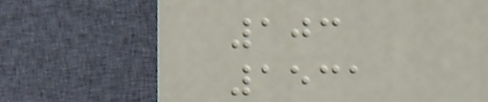103
1531
